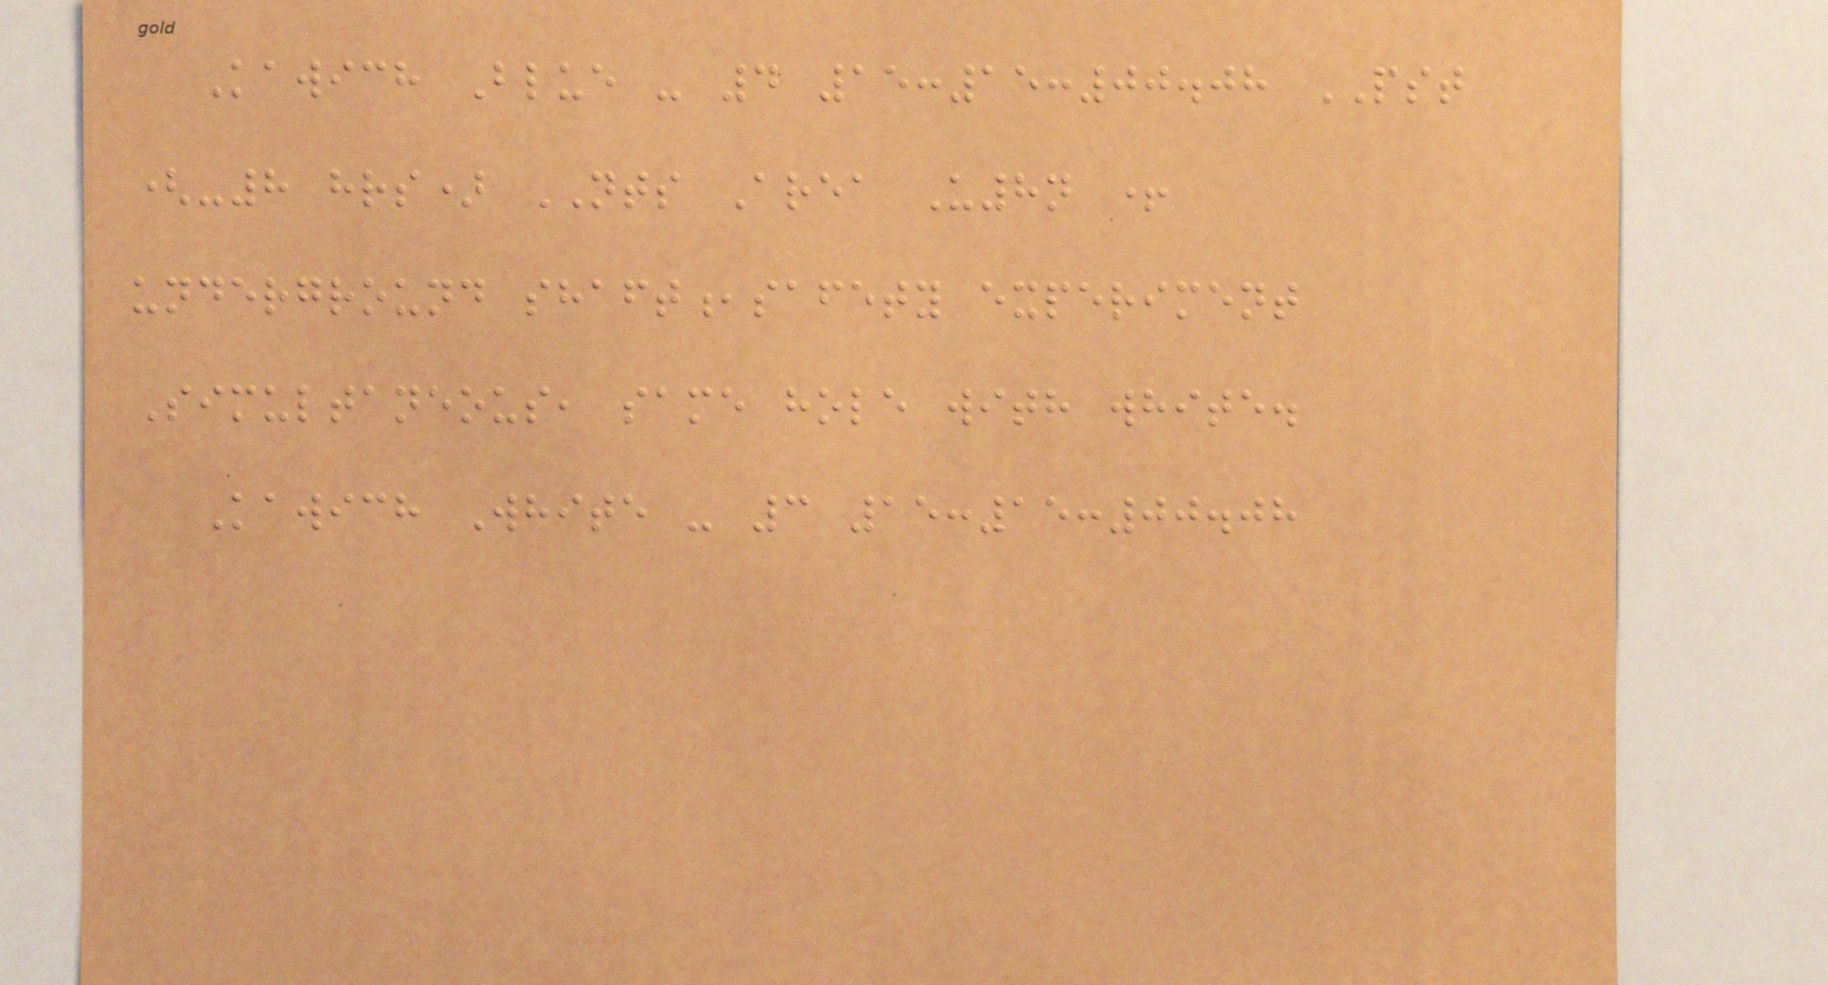Kawich Blue - 4 15:15:00.08 PST
(-8 hrs) NTS Area U8n +
underground shaft,safety experiment
Simultaneous, same hole with white.
Kawich White - 3 15:15:00.08
